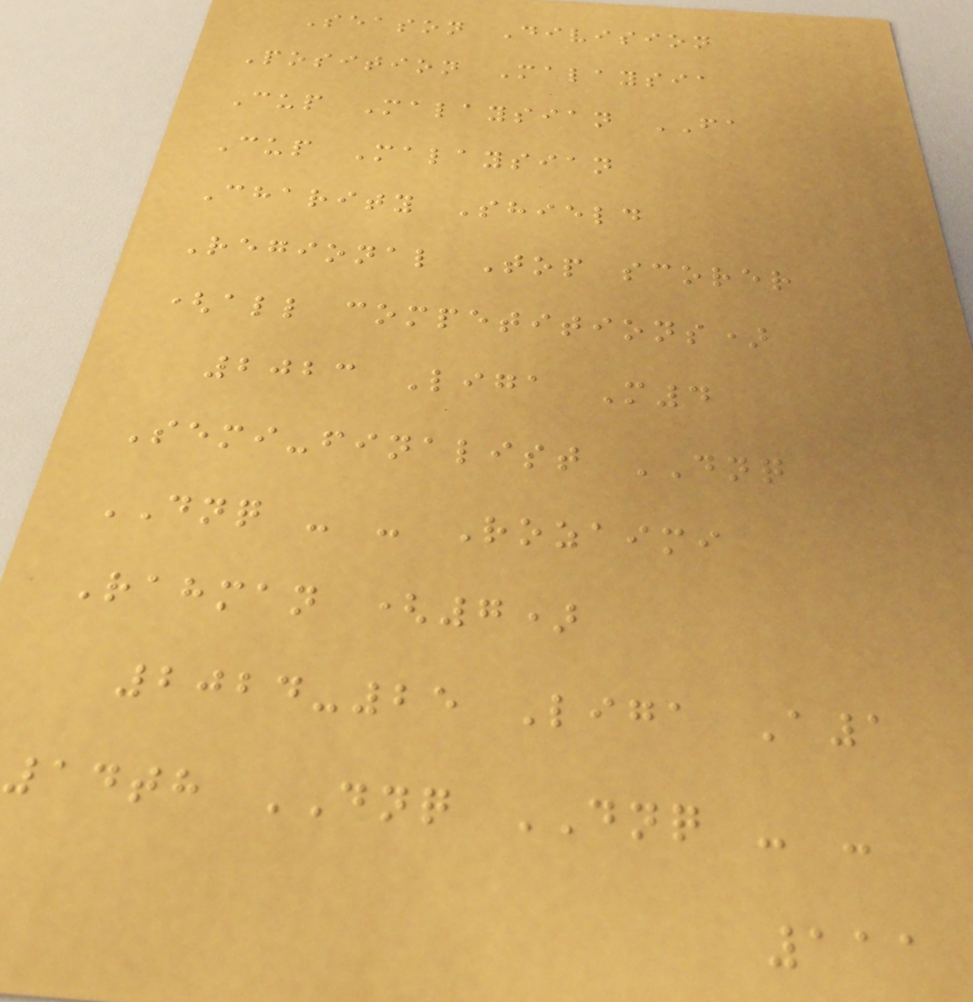Season Division
Position Malaysia
Cup Malaysian FA
Cup Malaysian
Charity Shield
Regional Top scorer
(all competitions)
2023 Liga M4
Semi-finalist DNQ
DNQ - - Rozaimi
Rahman (7)
2024-25 Liga A1
14th DNQ DNQ - -
111
